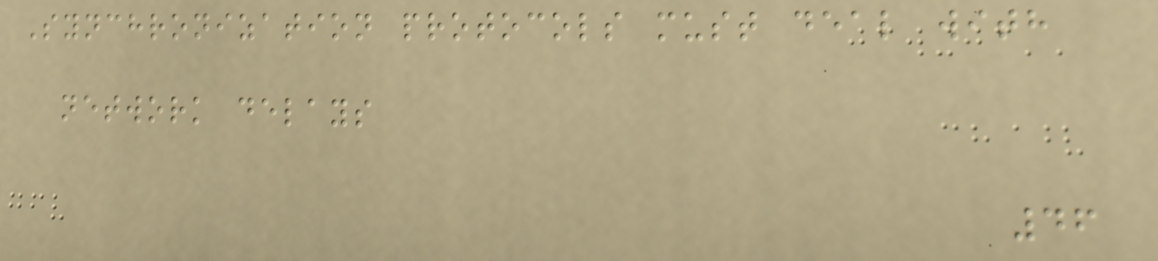Synchronization protocols must deal with
network delays
46
